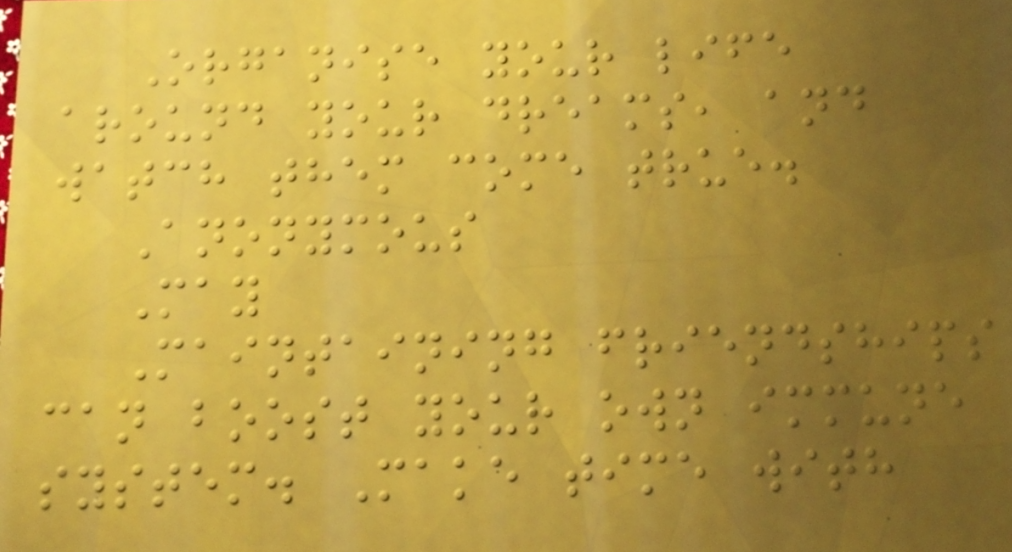Organise your life
around your dreams, and
watch them come true.
Anonymous
May
Maintaining friendships
can boost your own immune
system. Make time with
